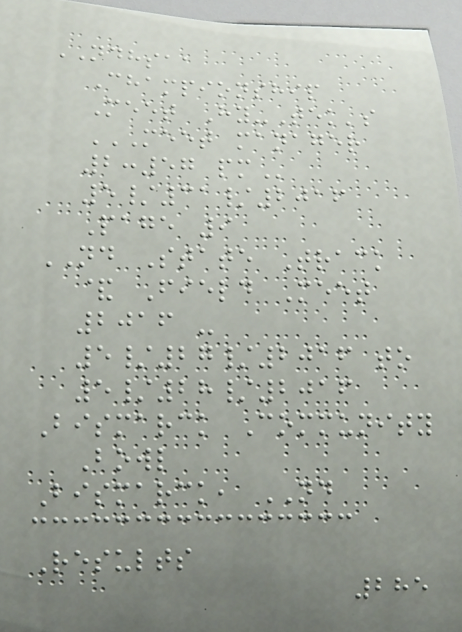NDHSAA
Championship
Meet Hy-Tek's
MEET MANAGER
2:57 PM
5/31/2016
Page 9
ND State Track
& Field Meet
2016 -
5/27/2016 to
5/28/2016
Bismarck Community
Bowl
Bismarck, ND
Results
285
